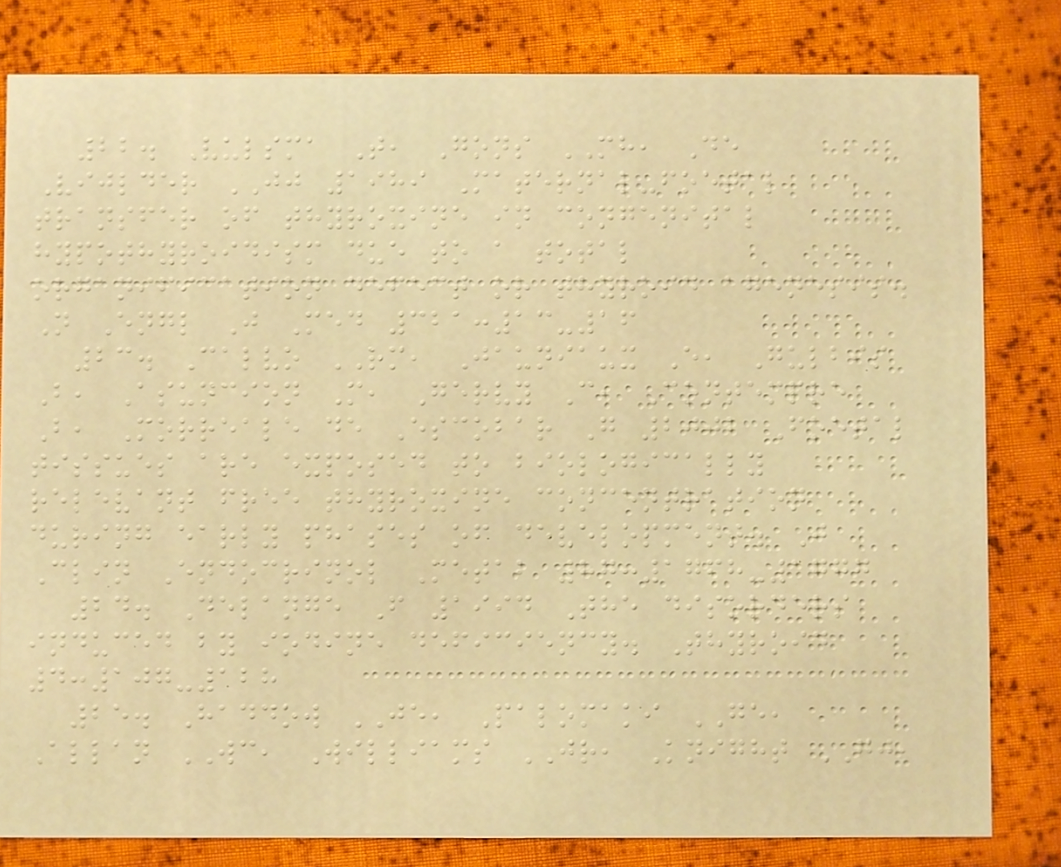22. Vulsma T, Gons MH, De
Vijlder JJ 1989 Maternal-foetal
transfer of thyroxine in congenital
hypothyroidism due to a total
organification defect or thyroid agenesis.
N Engl J Med 321:13-16
23. Calvo RM, Jauniaux E, Gulbis
B, Asuncion M, Gervy C, Contempre
B, Morreale de Escobar G 2002 Foetal
tissues are exposed to biologically
relevant free thyroxine concentration
during early phases of development. J
Clin Endocrinol Metab 87:1768-1777
24. Delange F 1994 The disorders
induced by iodine deficiency. Thyroid
4:107-128
25. Haddow JE, Palomaki GE,
Allan WC, Williams JR, Knight GJ,
